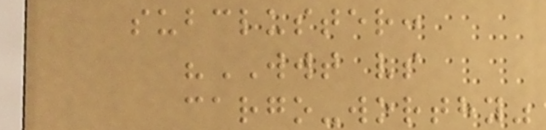subcluster:
"WWT vs
cargo-worthy"
